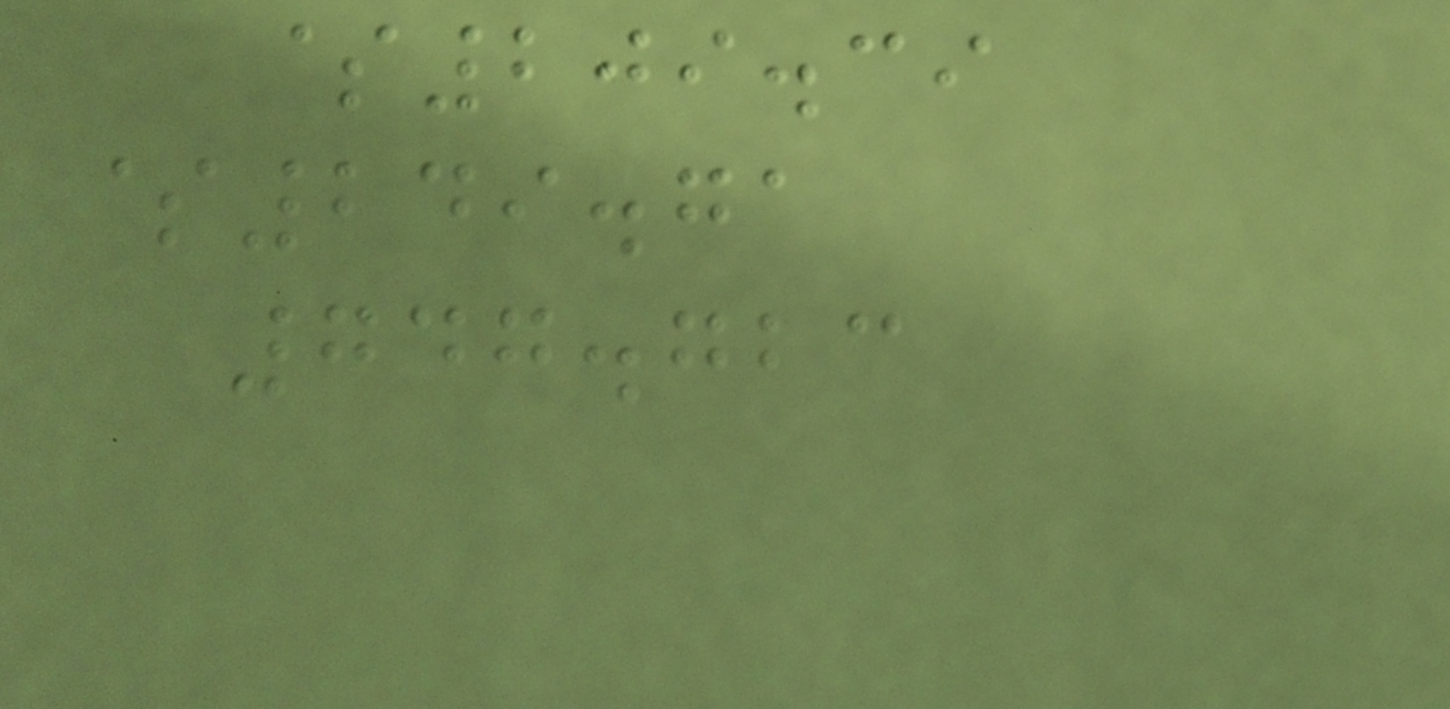$209.39
$249.71
747.723
